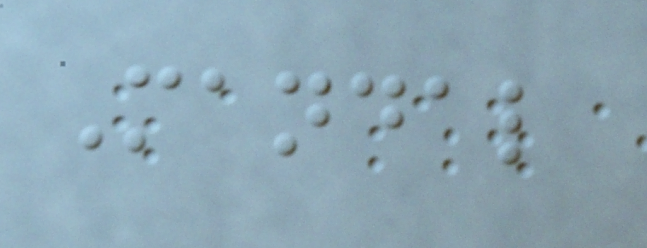Mandal
